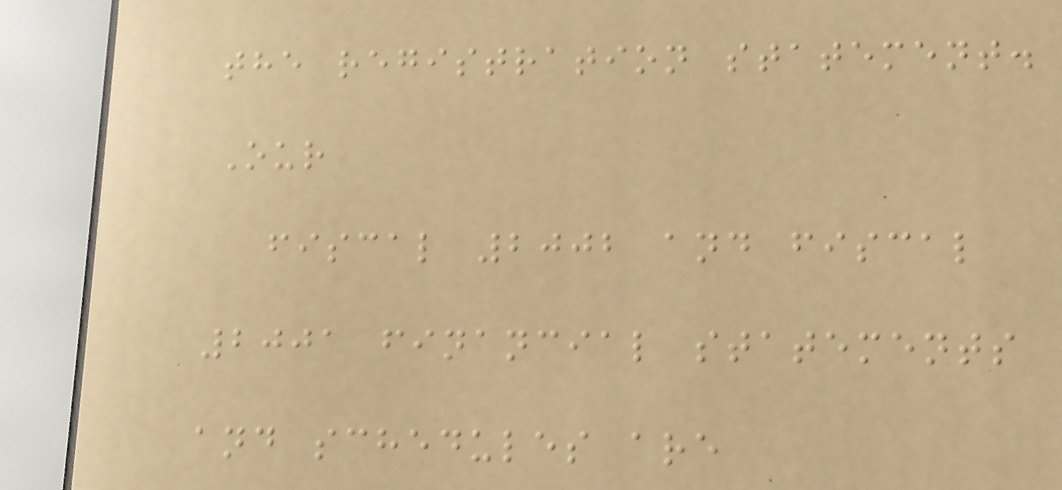the registration statement.
Our
fiscal 2002 and fiscal
2001 financial statements
and schedules are
